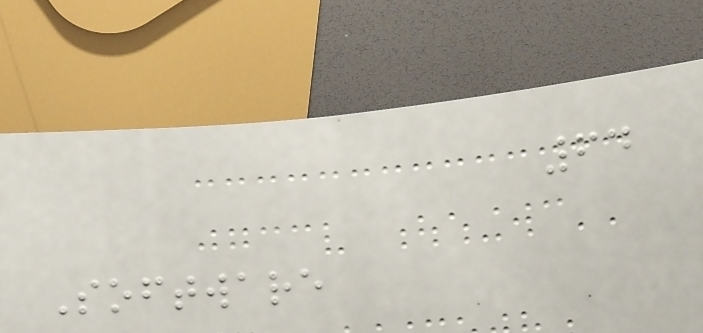64
Software
